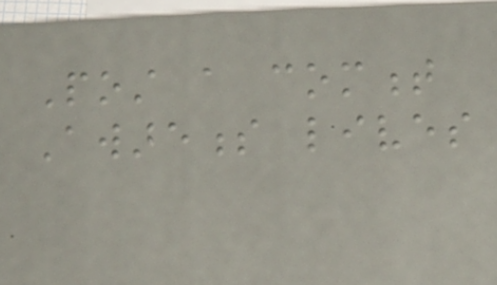Post a comment
Awareness lives
